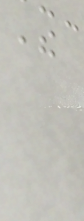The
